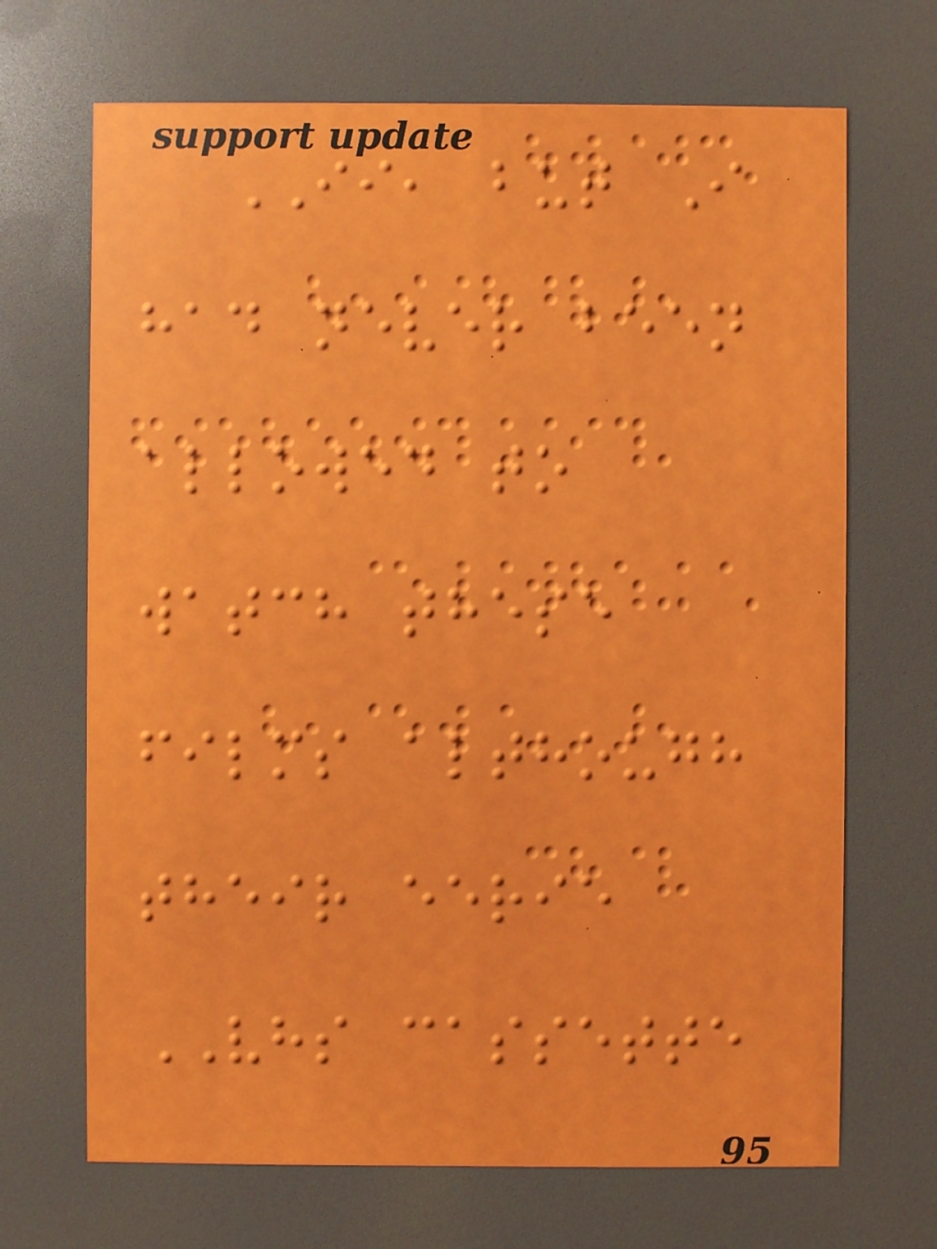II, but I
had never been
allowed to
watch these
films although
their eerie
VHS cassette
